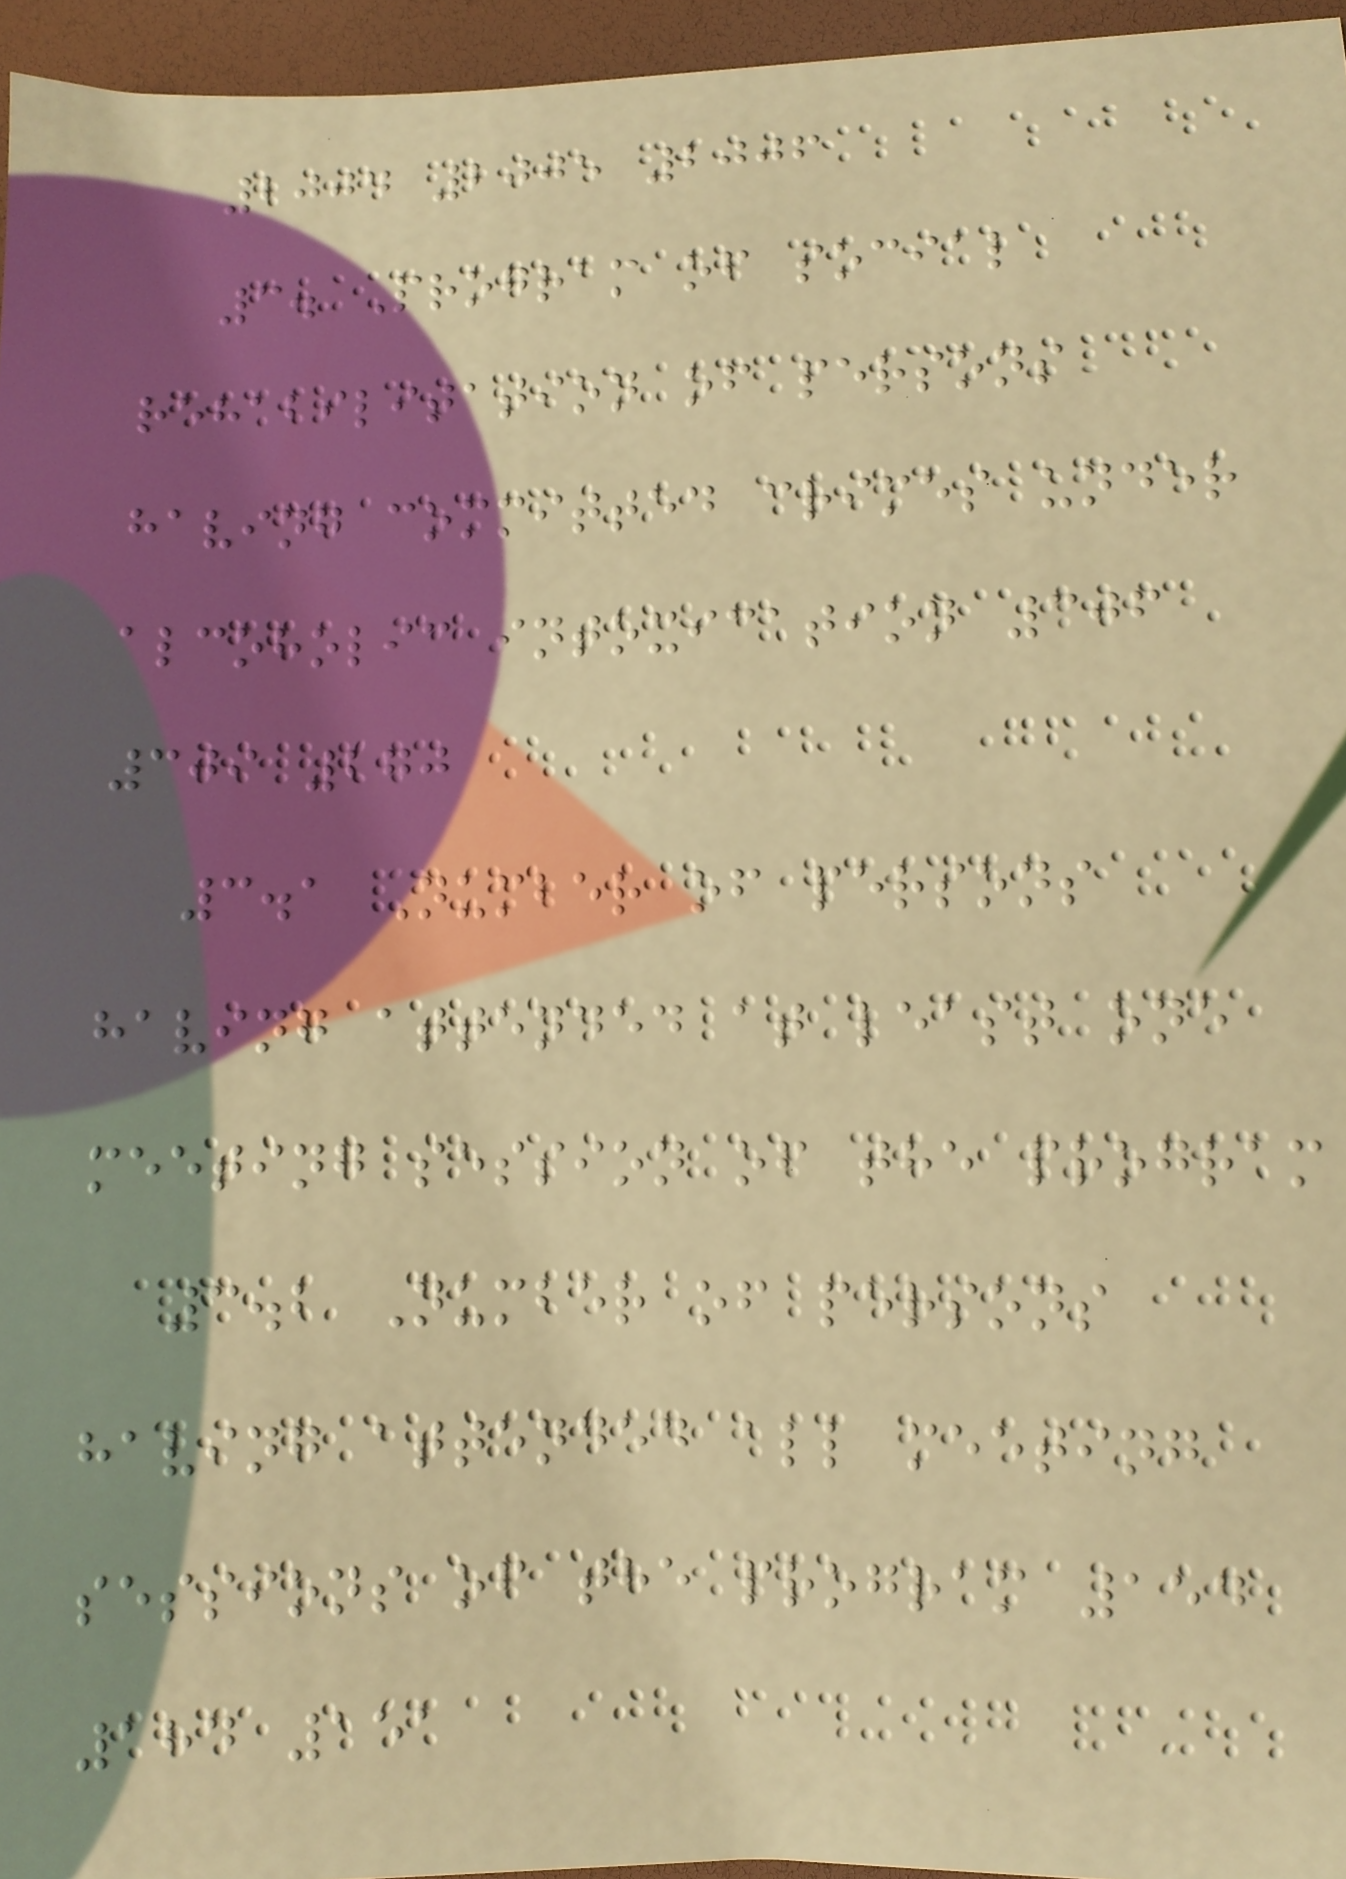2004 2005 2006
3. Program of social
rehabilitation of persons
having committed crimes under
alcoholic intoxication 306
309 270
3.1 Number of persons
having attended at least one
meeting session of the program
3.2 Number of persons
having attended all meeting
sessions of the program 154
184 151
